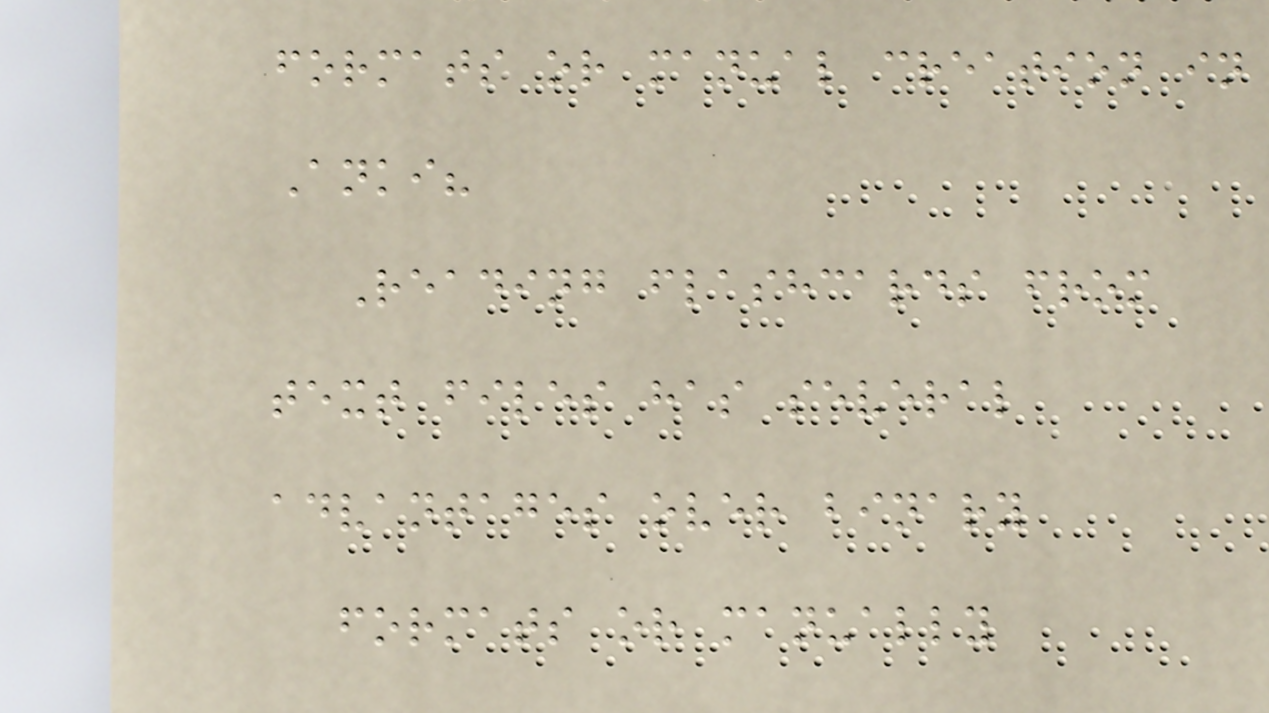formats or manual creation in
Anki?
Reading flashcards from
text files has several
advantages over binary
formats or manually
